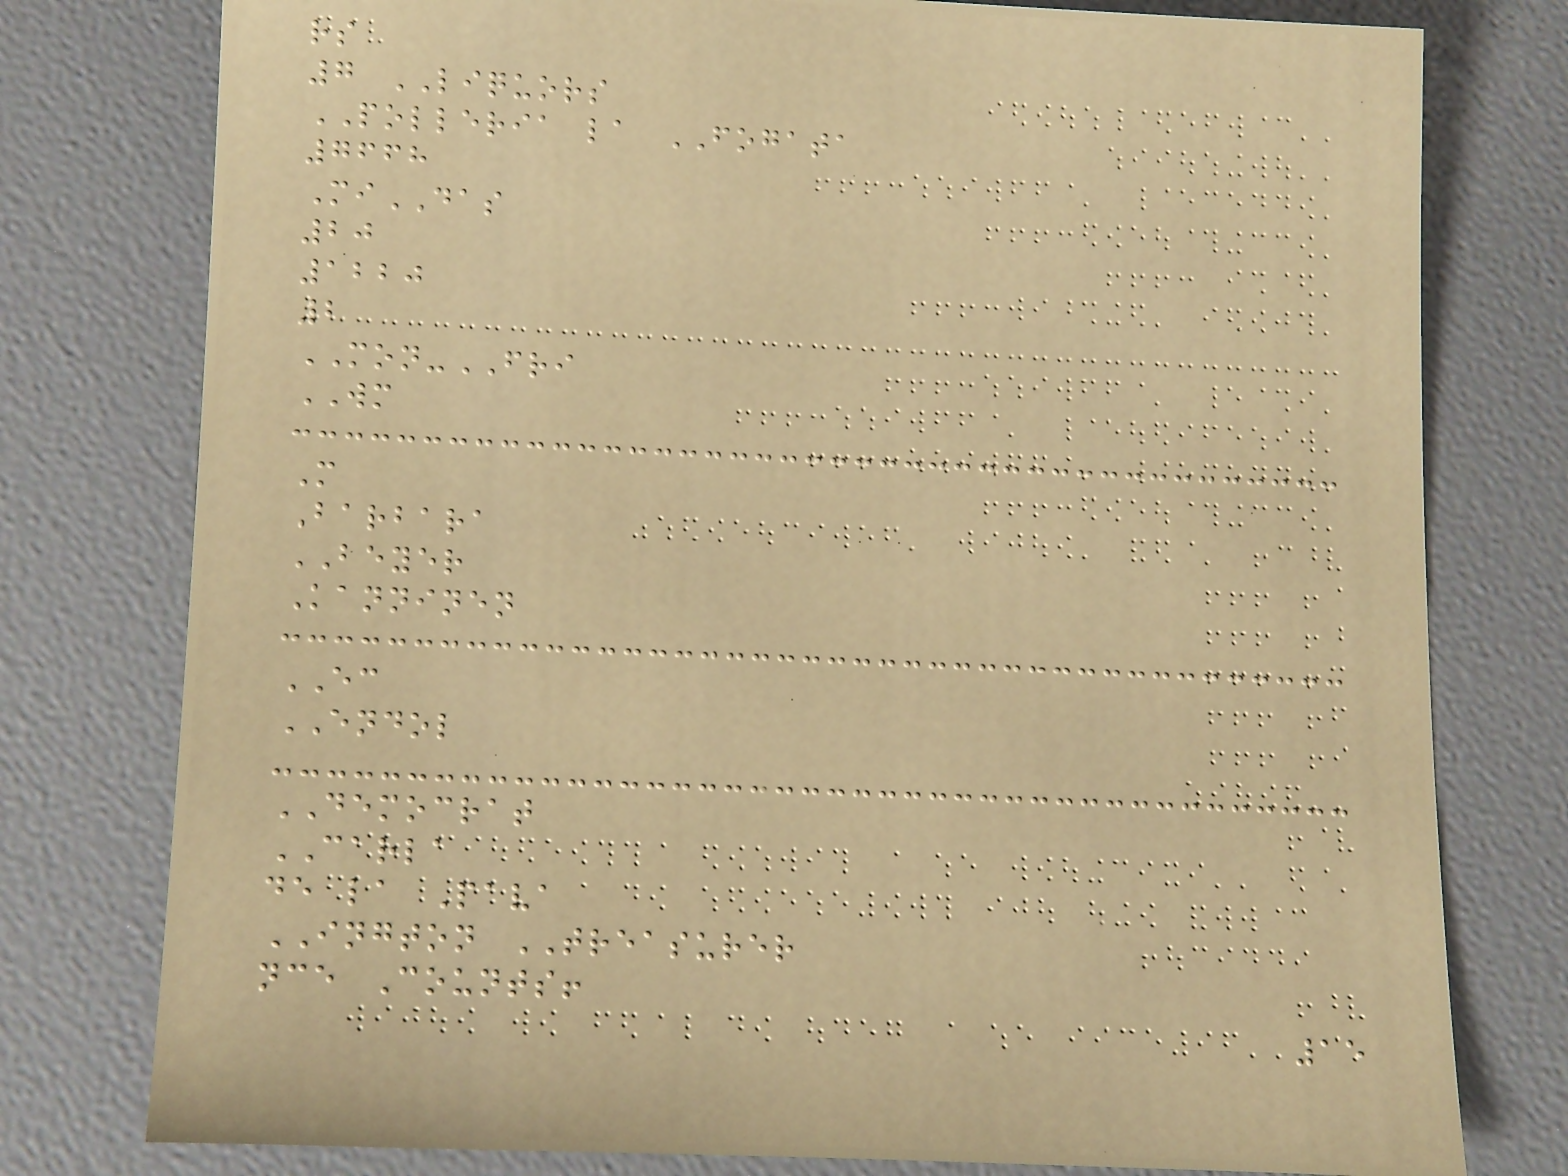rs
7 LIQUORS
POLLERIA la FOGATA
7668
MiDAS
20
1220
2
MON-FRI
WM
M
Barbara
BEYER
Kanninen
EC
ENDOL
DEMOCRAT
CARLA
de la Pava
INGTON TREASURER
nce Counts!
15
